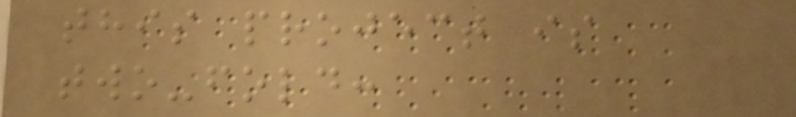this project is
two-fold:
